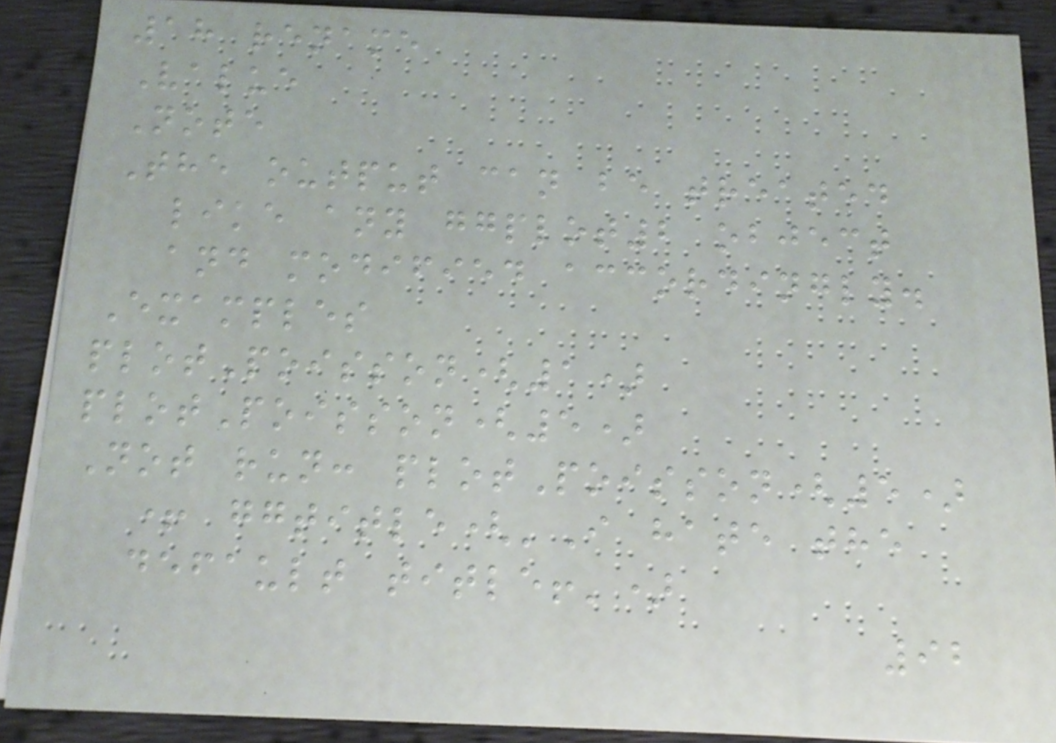18 rename
Value
Note
The output can be treated
like any ggplot2 object
and modified accordingly.
Examples
plotPoisson(1)
plotPoisson(5)
Not run: plotPoisson(5)
+ ggtitle('I hate the
default title!')
92
